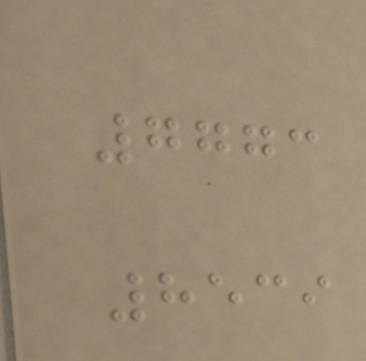7773
8539
